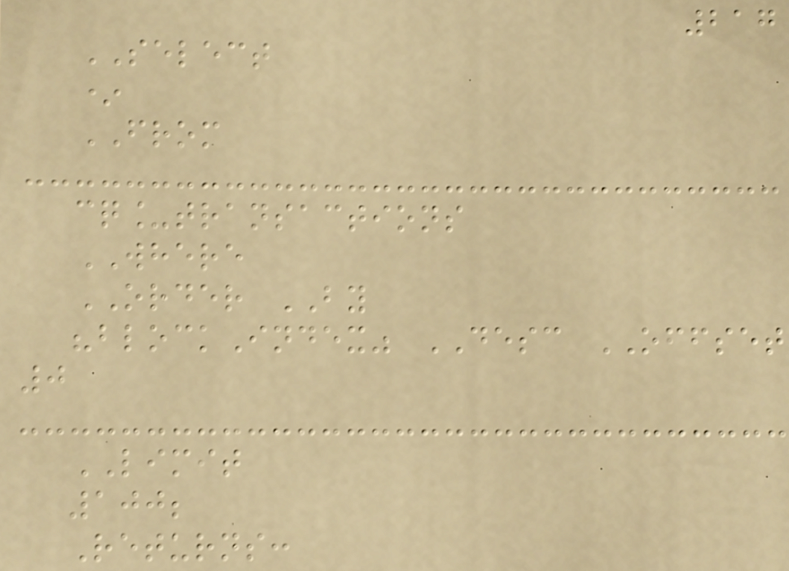217
SELECT
*
FROM
cq_transactions
WHERE
ORDER BY
"blockIndex" DESC OFFSET
0
LIMIT
100;
Returns:
